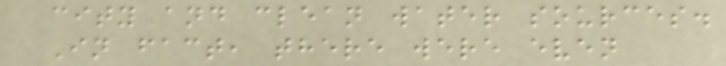city and clean water sources.
In fact, there were even
